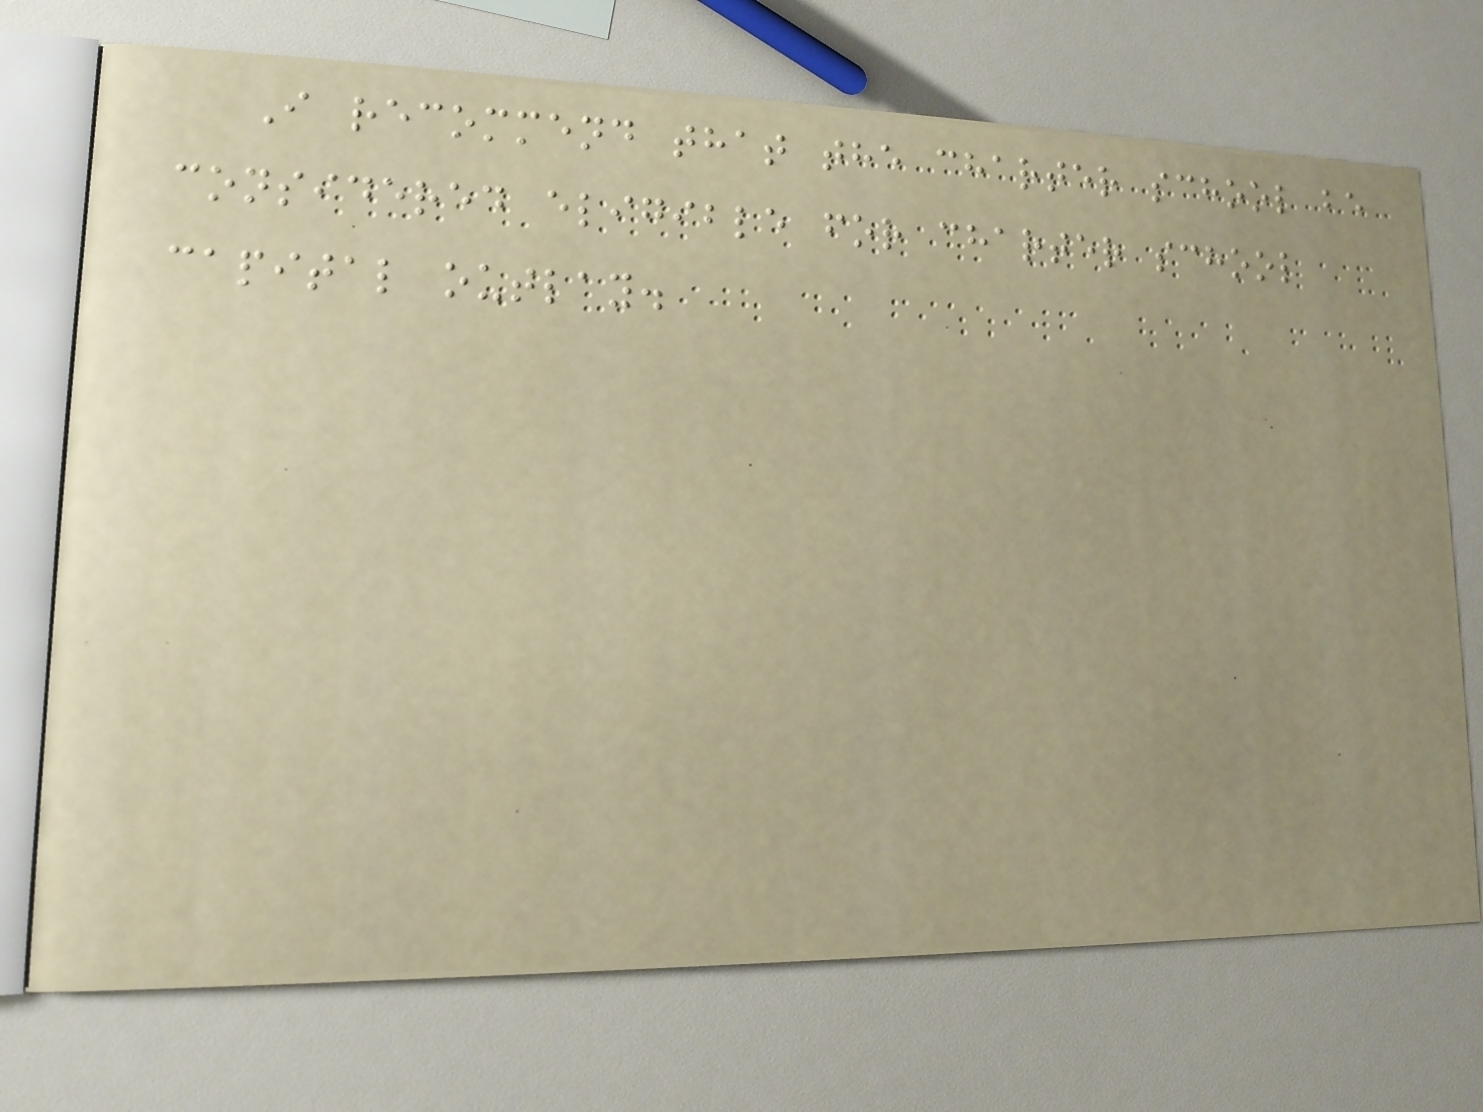I recommend that the charter school be
considered eligible for charter school
capital outlay.
